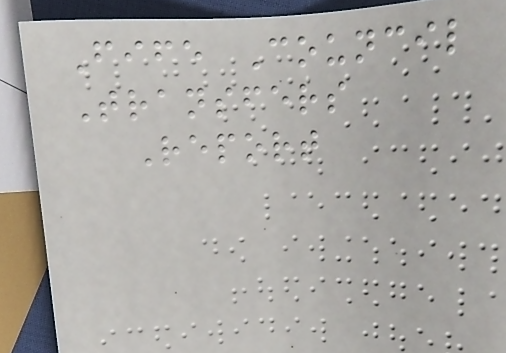Fife Council
Transfers
Report
